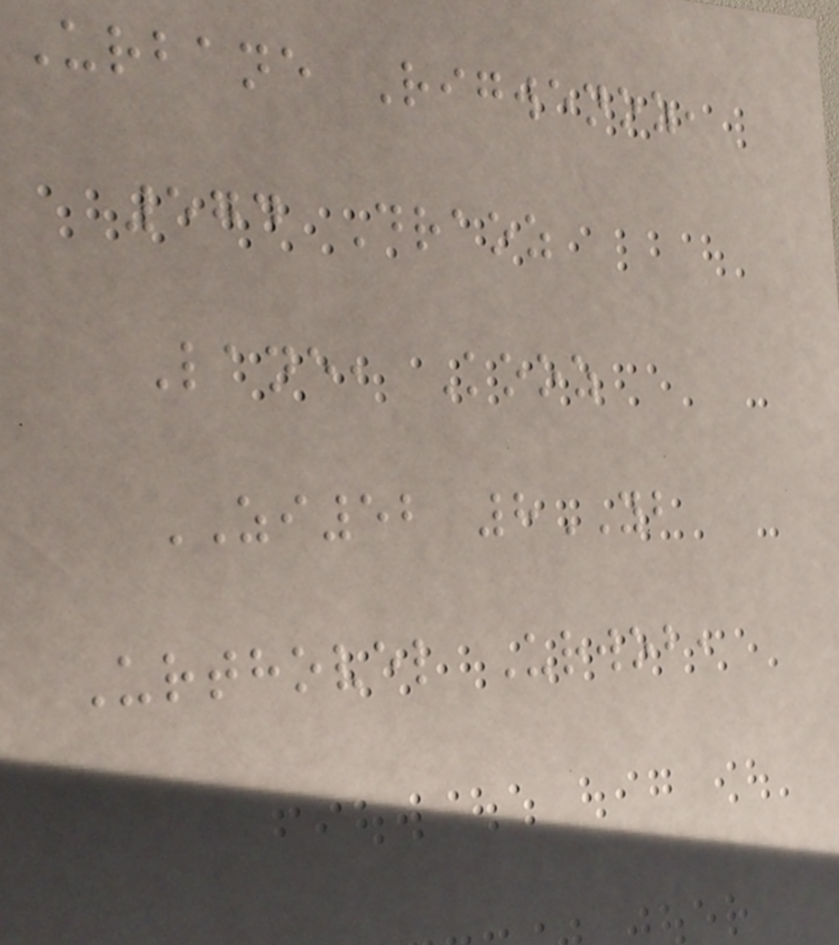Urbane Rigwenoz,
574 Draoz
Lane, Kooz
ZI52 8YB
Urthovel Urwob,
